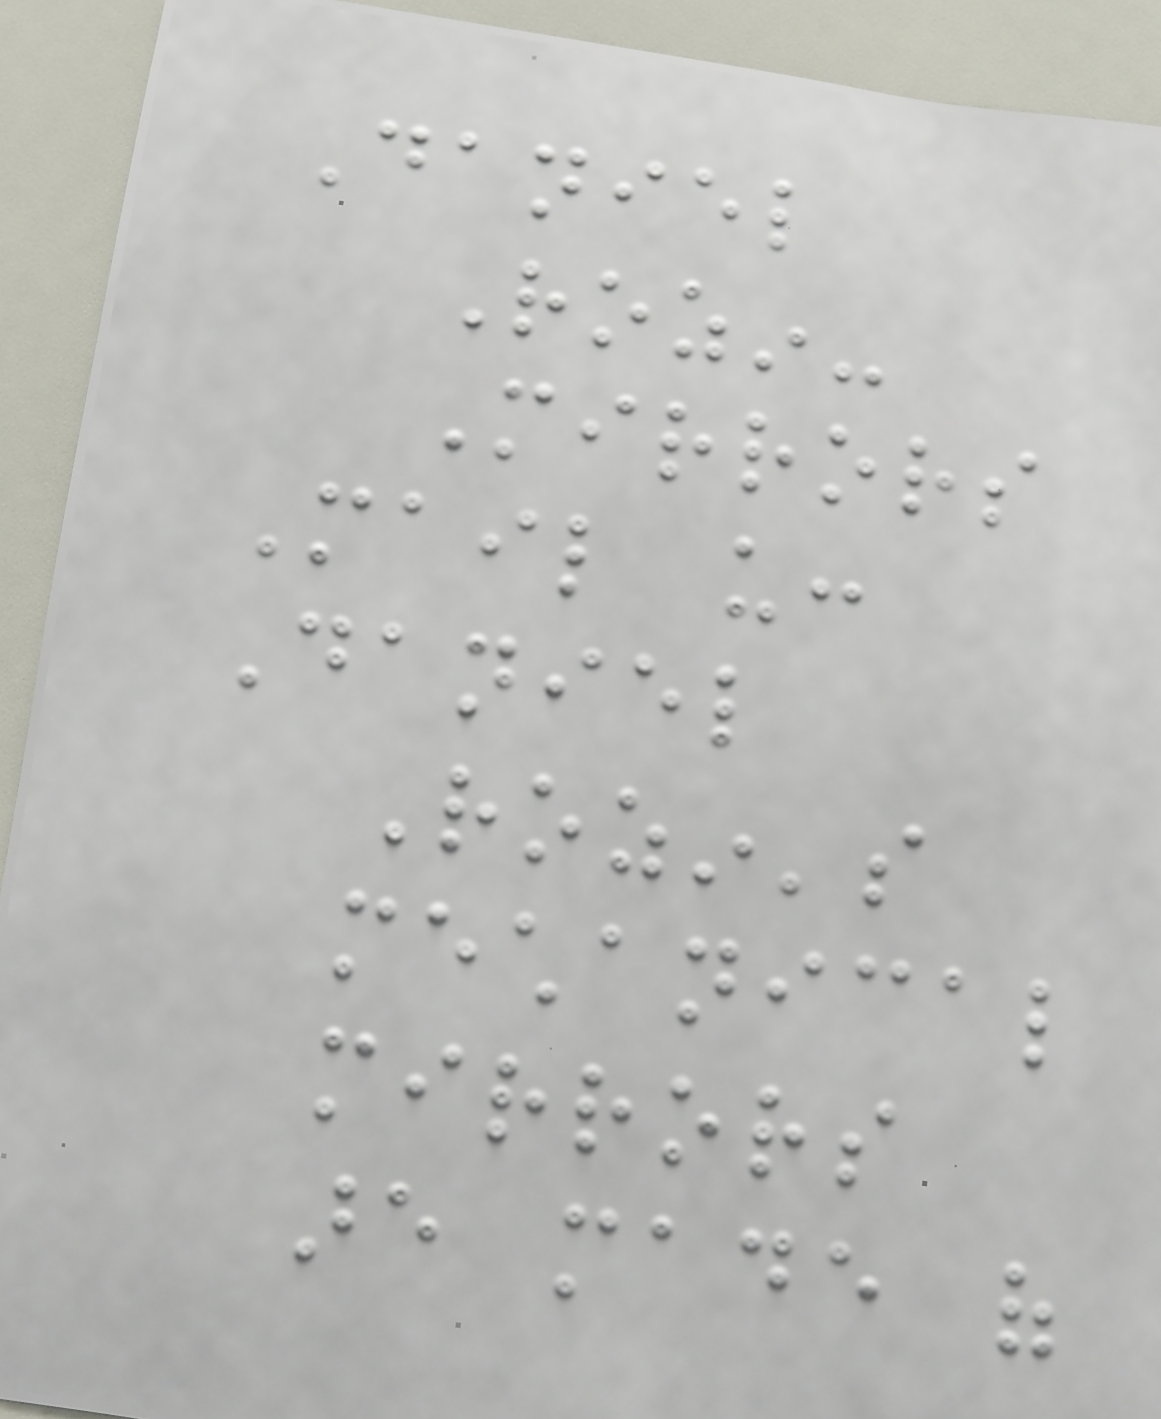Daniel
Rozin-
Mirrors
Mail us:
Daniel
Rozin's
mechanical
mirrors
are made of
